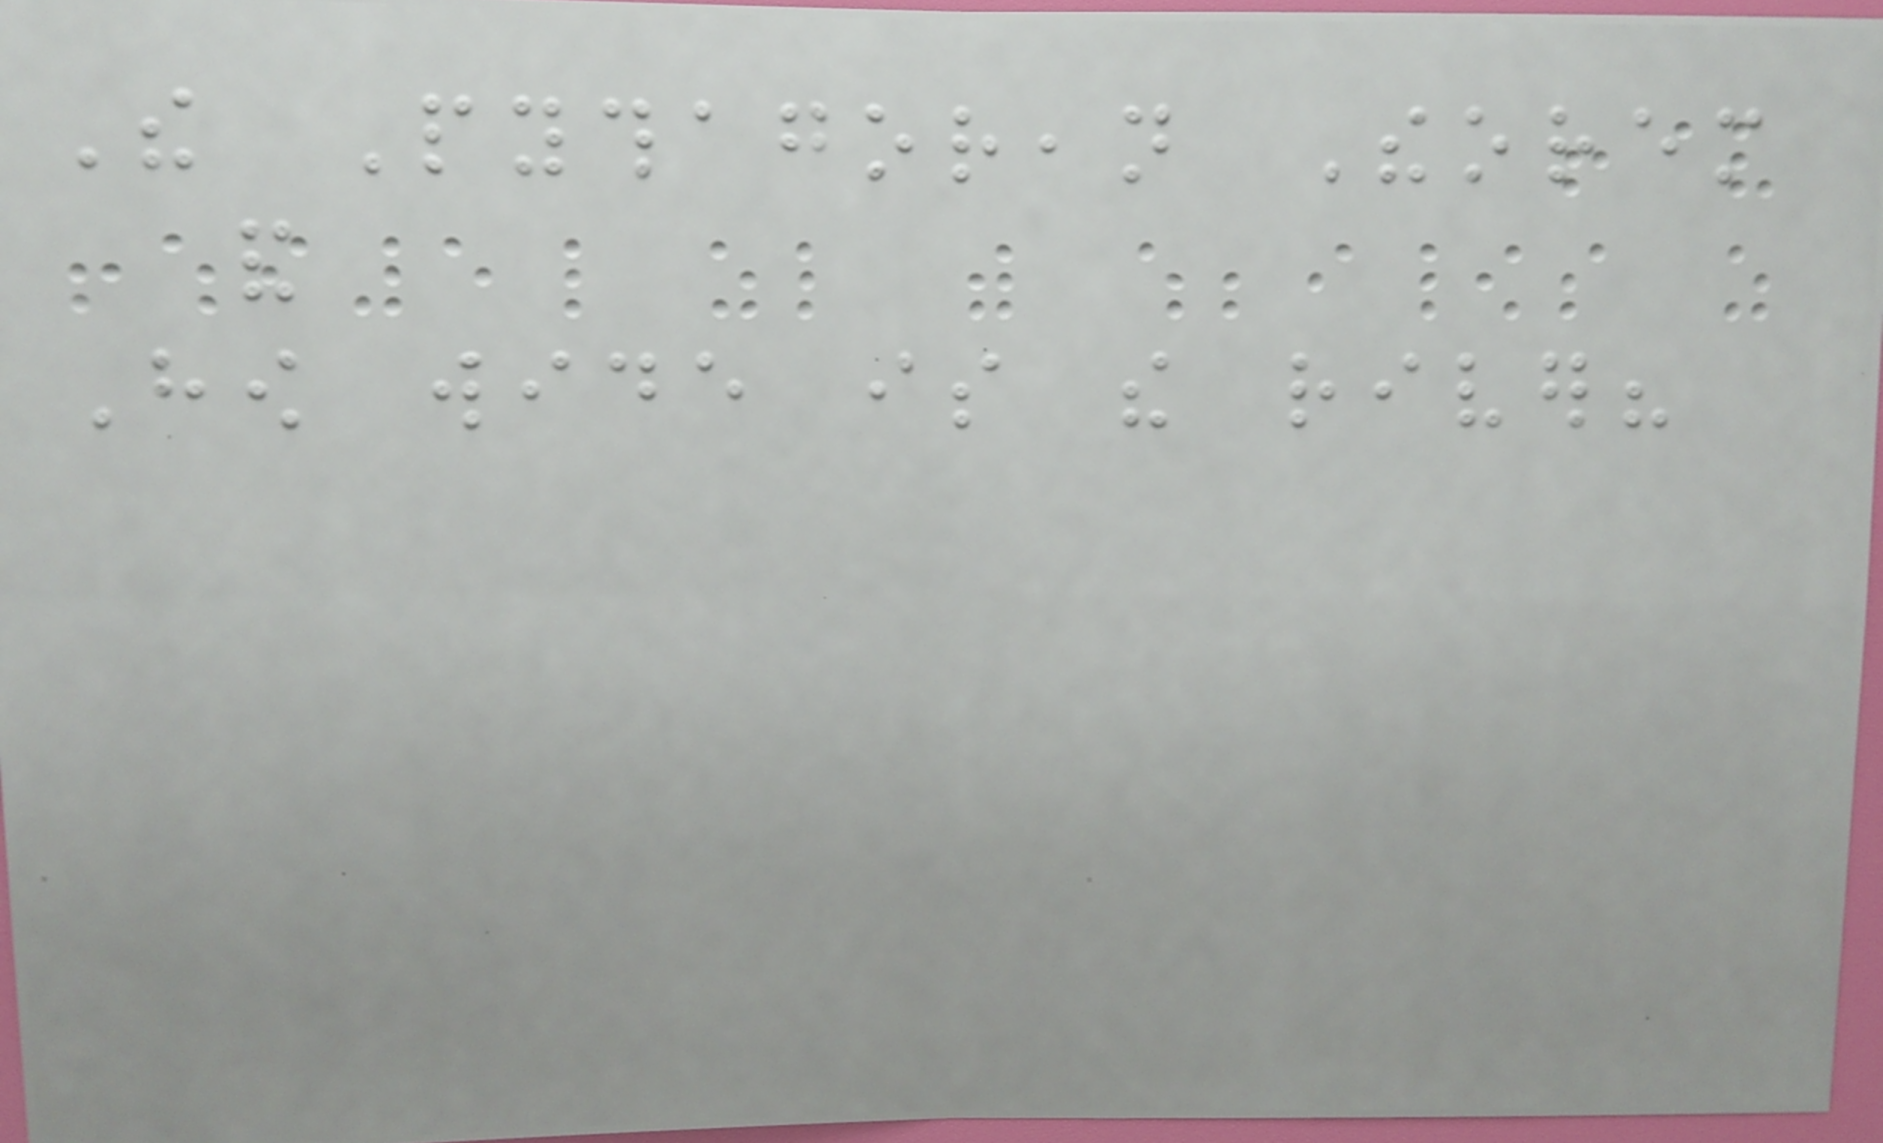The Pythagorean Theorem
and
How wide is the river?
